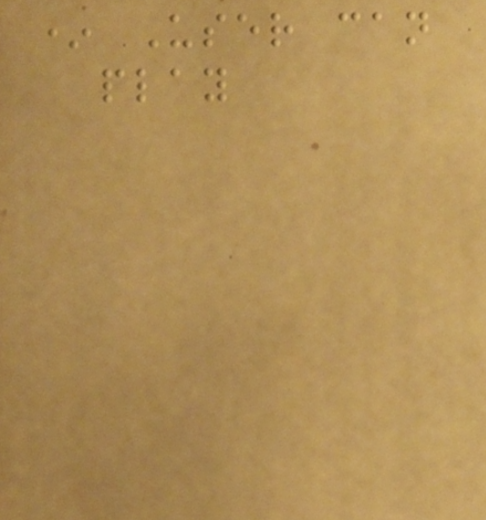* User can
play
